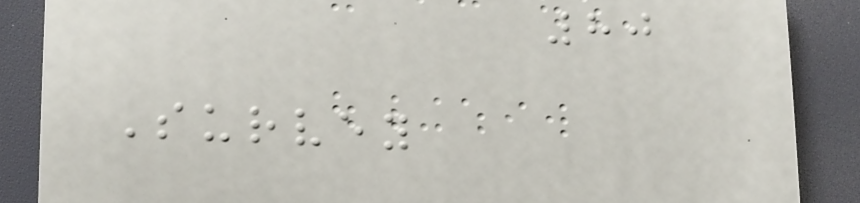80
Survey
